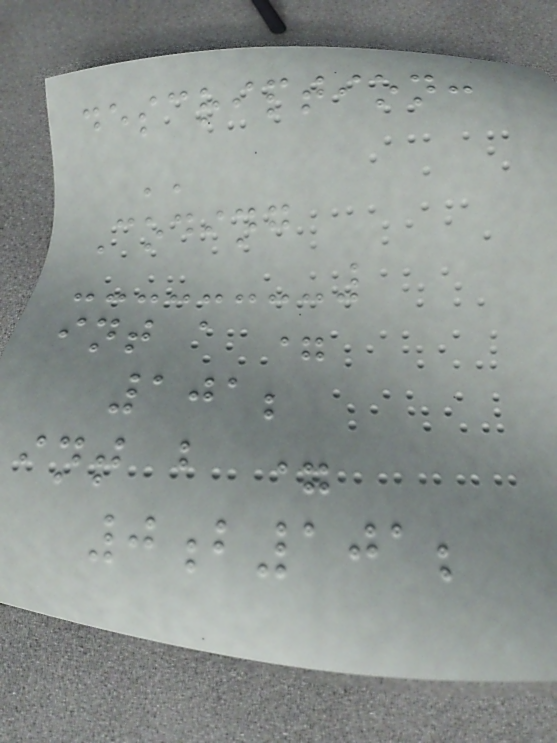description:
''
Coding
int a =
101;
int b =
0b101;
